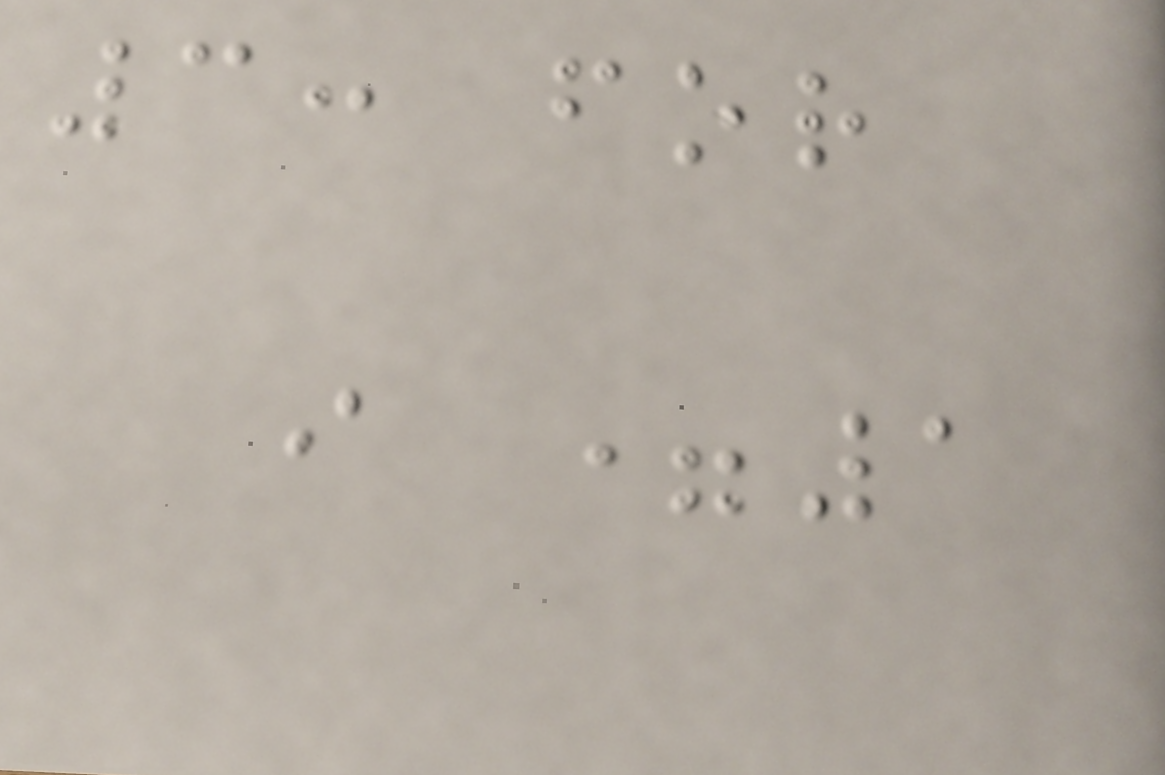3: for
i =1
